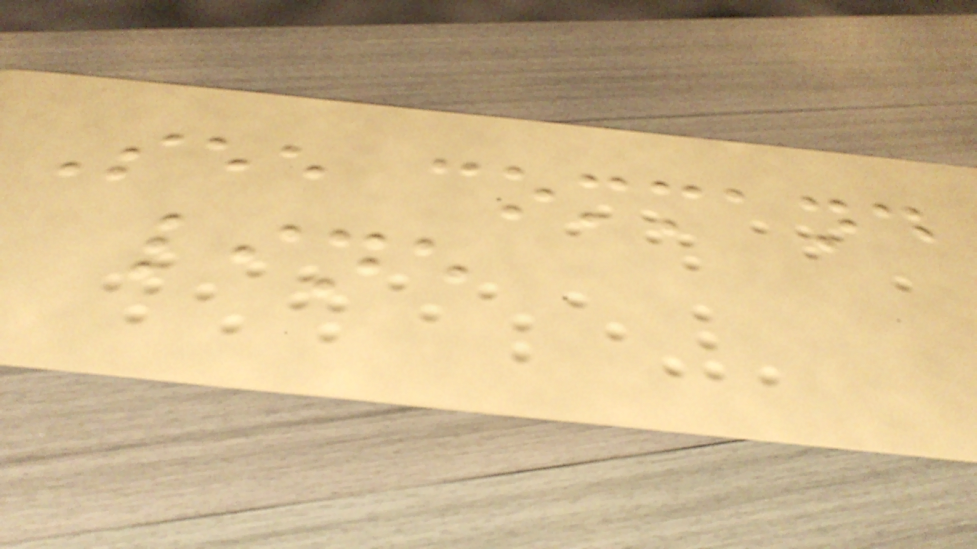See command
line
